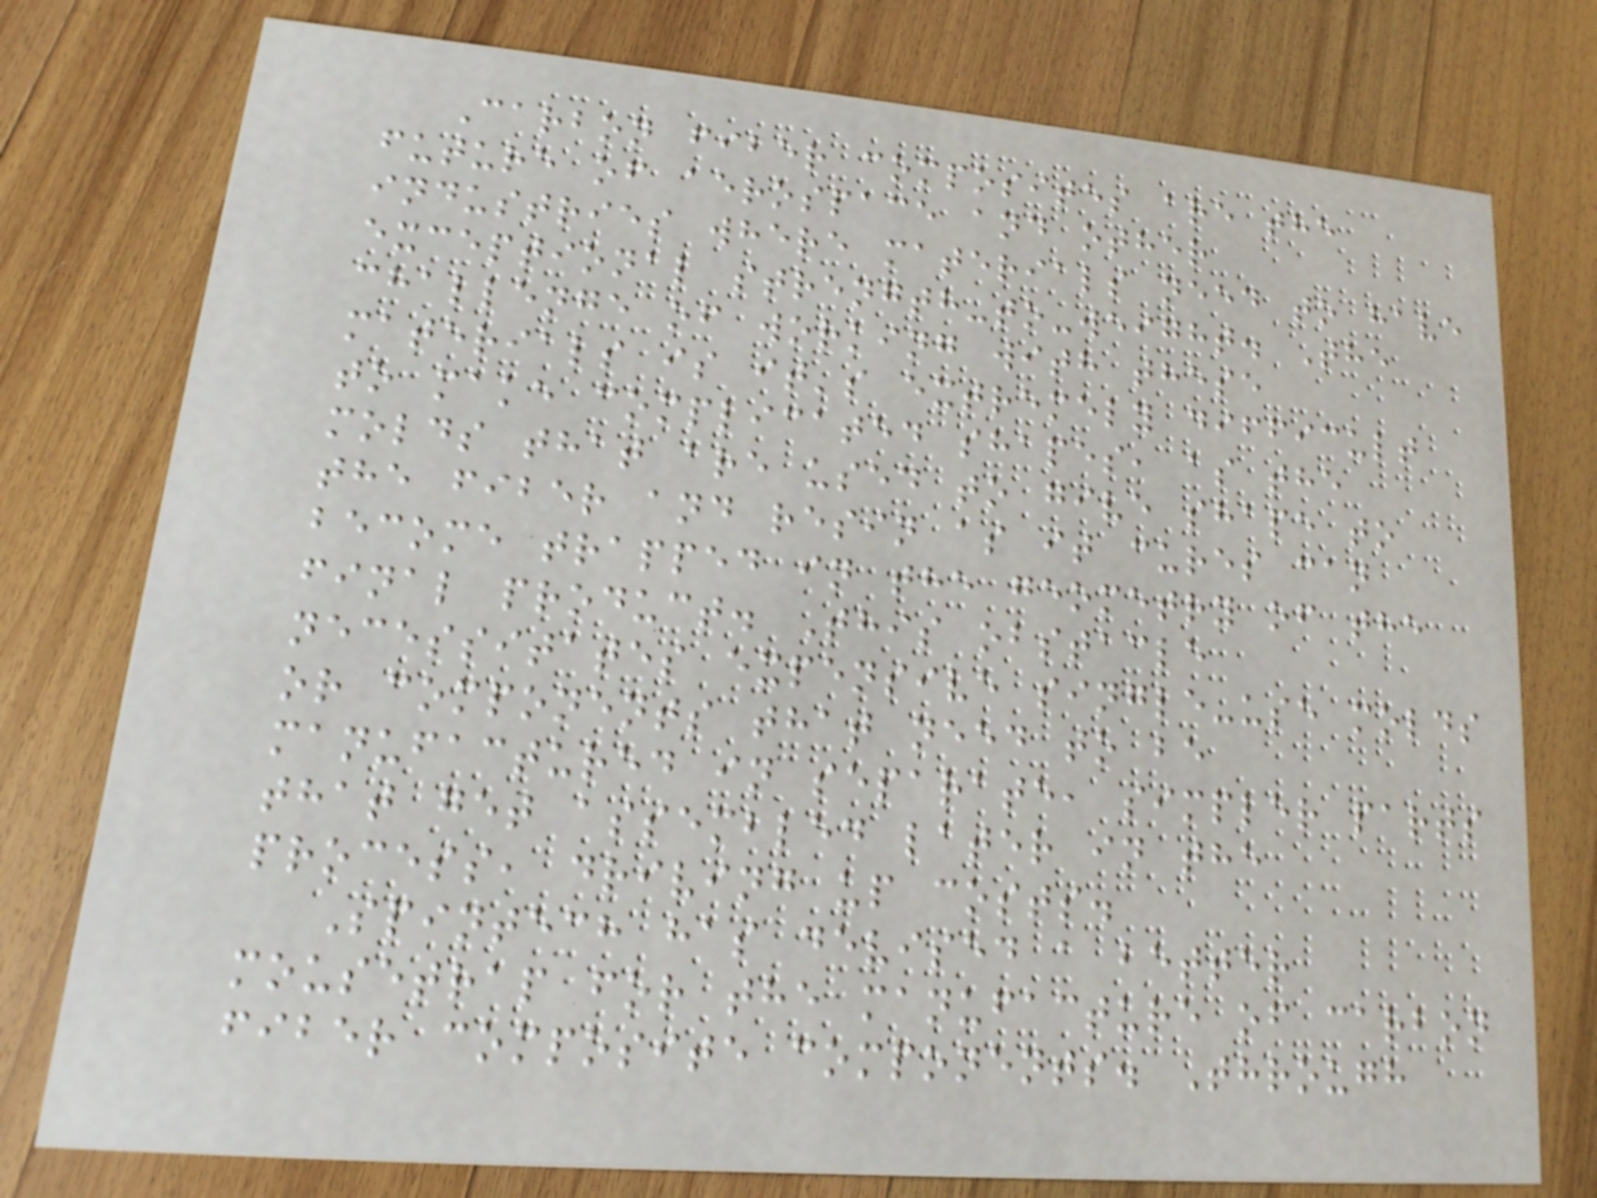Carbon fiber composites are the
future of aerospace and other
industries where materials need to have
exceptional strength-to-weight. The
challenge of working with these
materials is it's extremely difficult
to make complicated shapes, as the
molds that are used to give shape to
the fiber and resin as it cures can
become trapped in the geometry of the
final product. This obstacle
necessitates expensive single-use molds
or components that need to be
manufactured in separate, simpler parts
that get assembled later in the
process, driving up costs.
Spintech has devised a better
mousetrap for the manufacture of carbon
fiber composite components. Through
